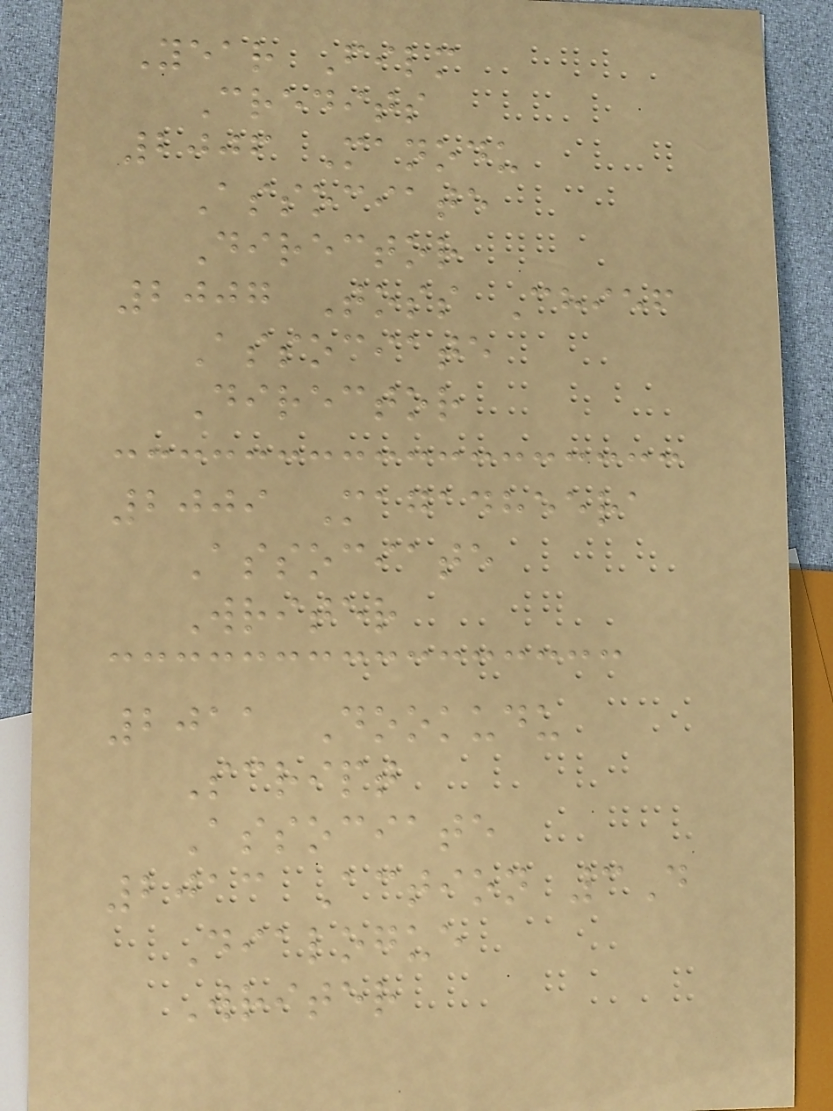Year Film
Credits
2006 Manodu
Associate
Director
2007 Toss Chief
Associate
Director
2009 Magadheera
Associate
Writer
2011 Dookudu
Script
Associate
2013 Action 3D
Dialogue
Writer
